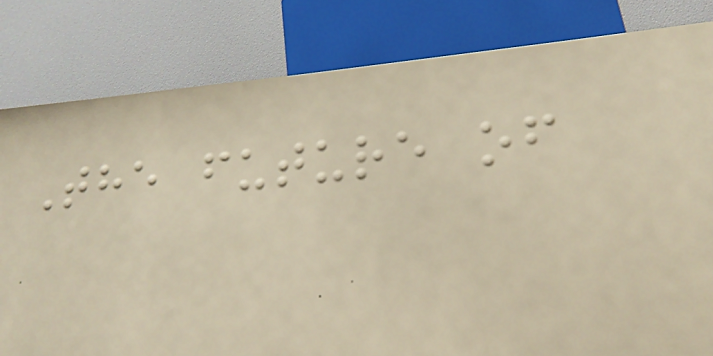The future of
